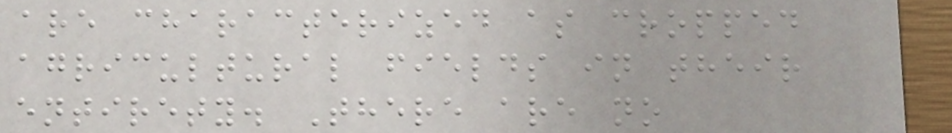are characterized as cropped
agricultural fields in their
entirety. There are no
